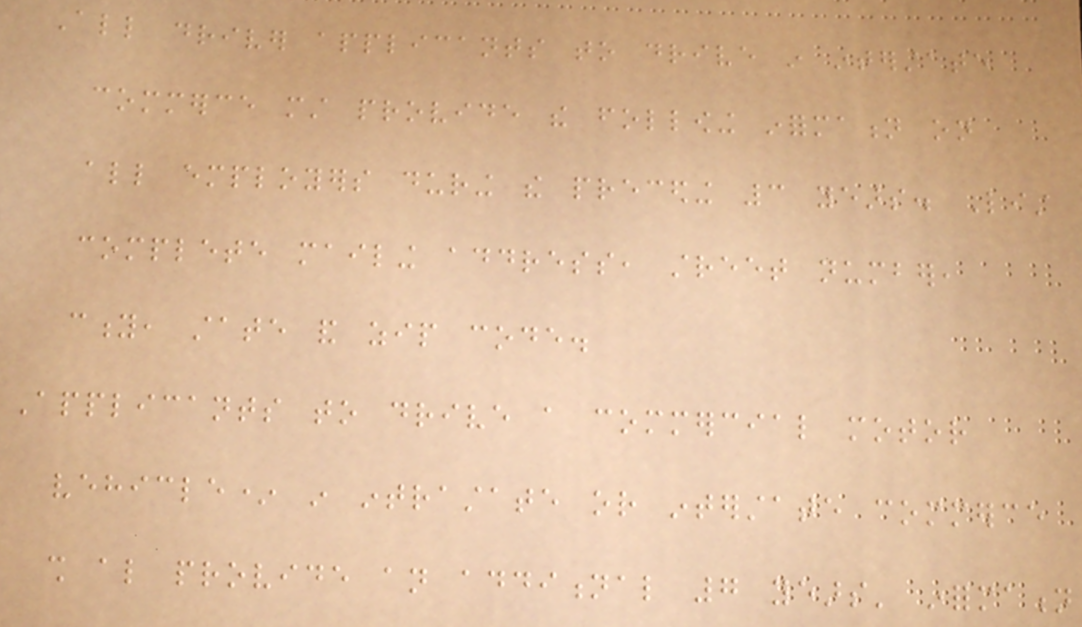All driver applicants to drive in interstate
commerce must provide the following information on
all employers during the preceding 3 years. List
complete mailing address, street number,
city, state and zip code.
Applicants to drive a commercial motor
vehicle* in intrastate or interstate commerce
shall also provide an additional 7 years' information
